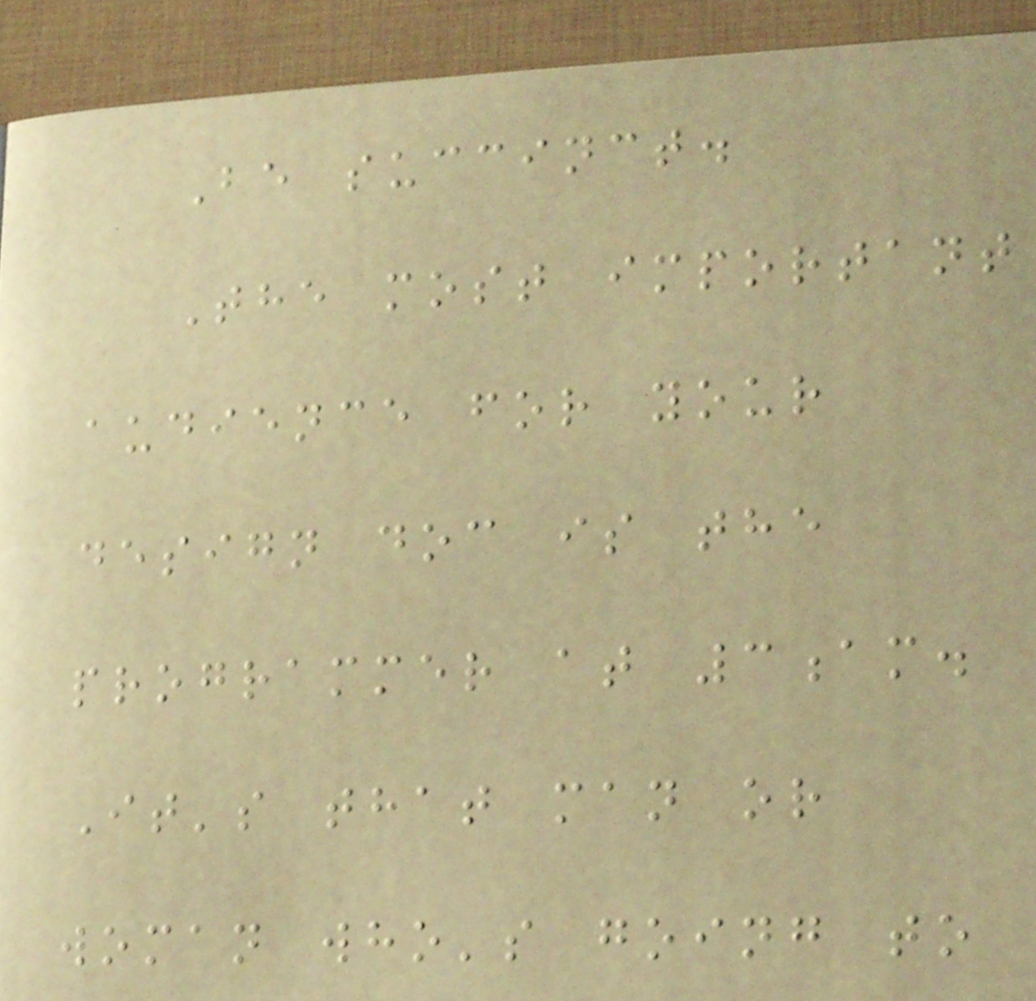Be succinct.
The most important
audience for your
design doc is the
programmer at 3am.
It's that man or
woman who's going to
